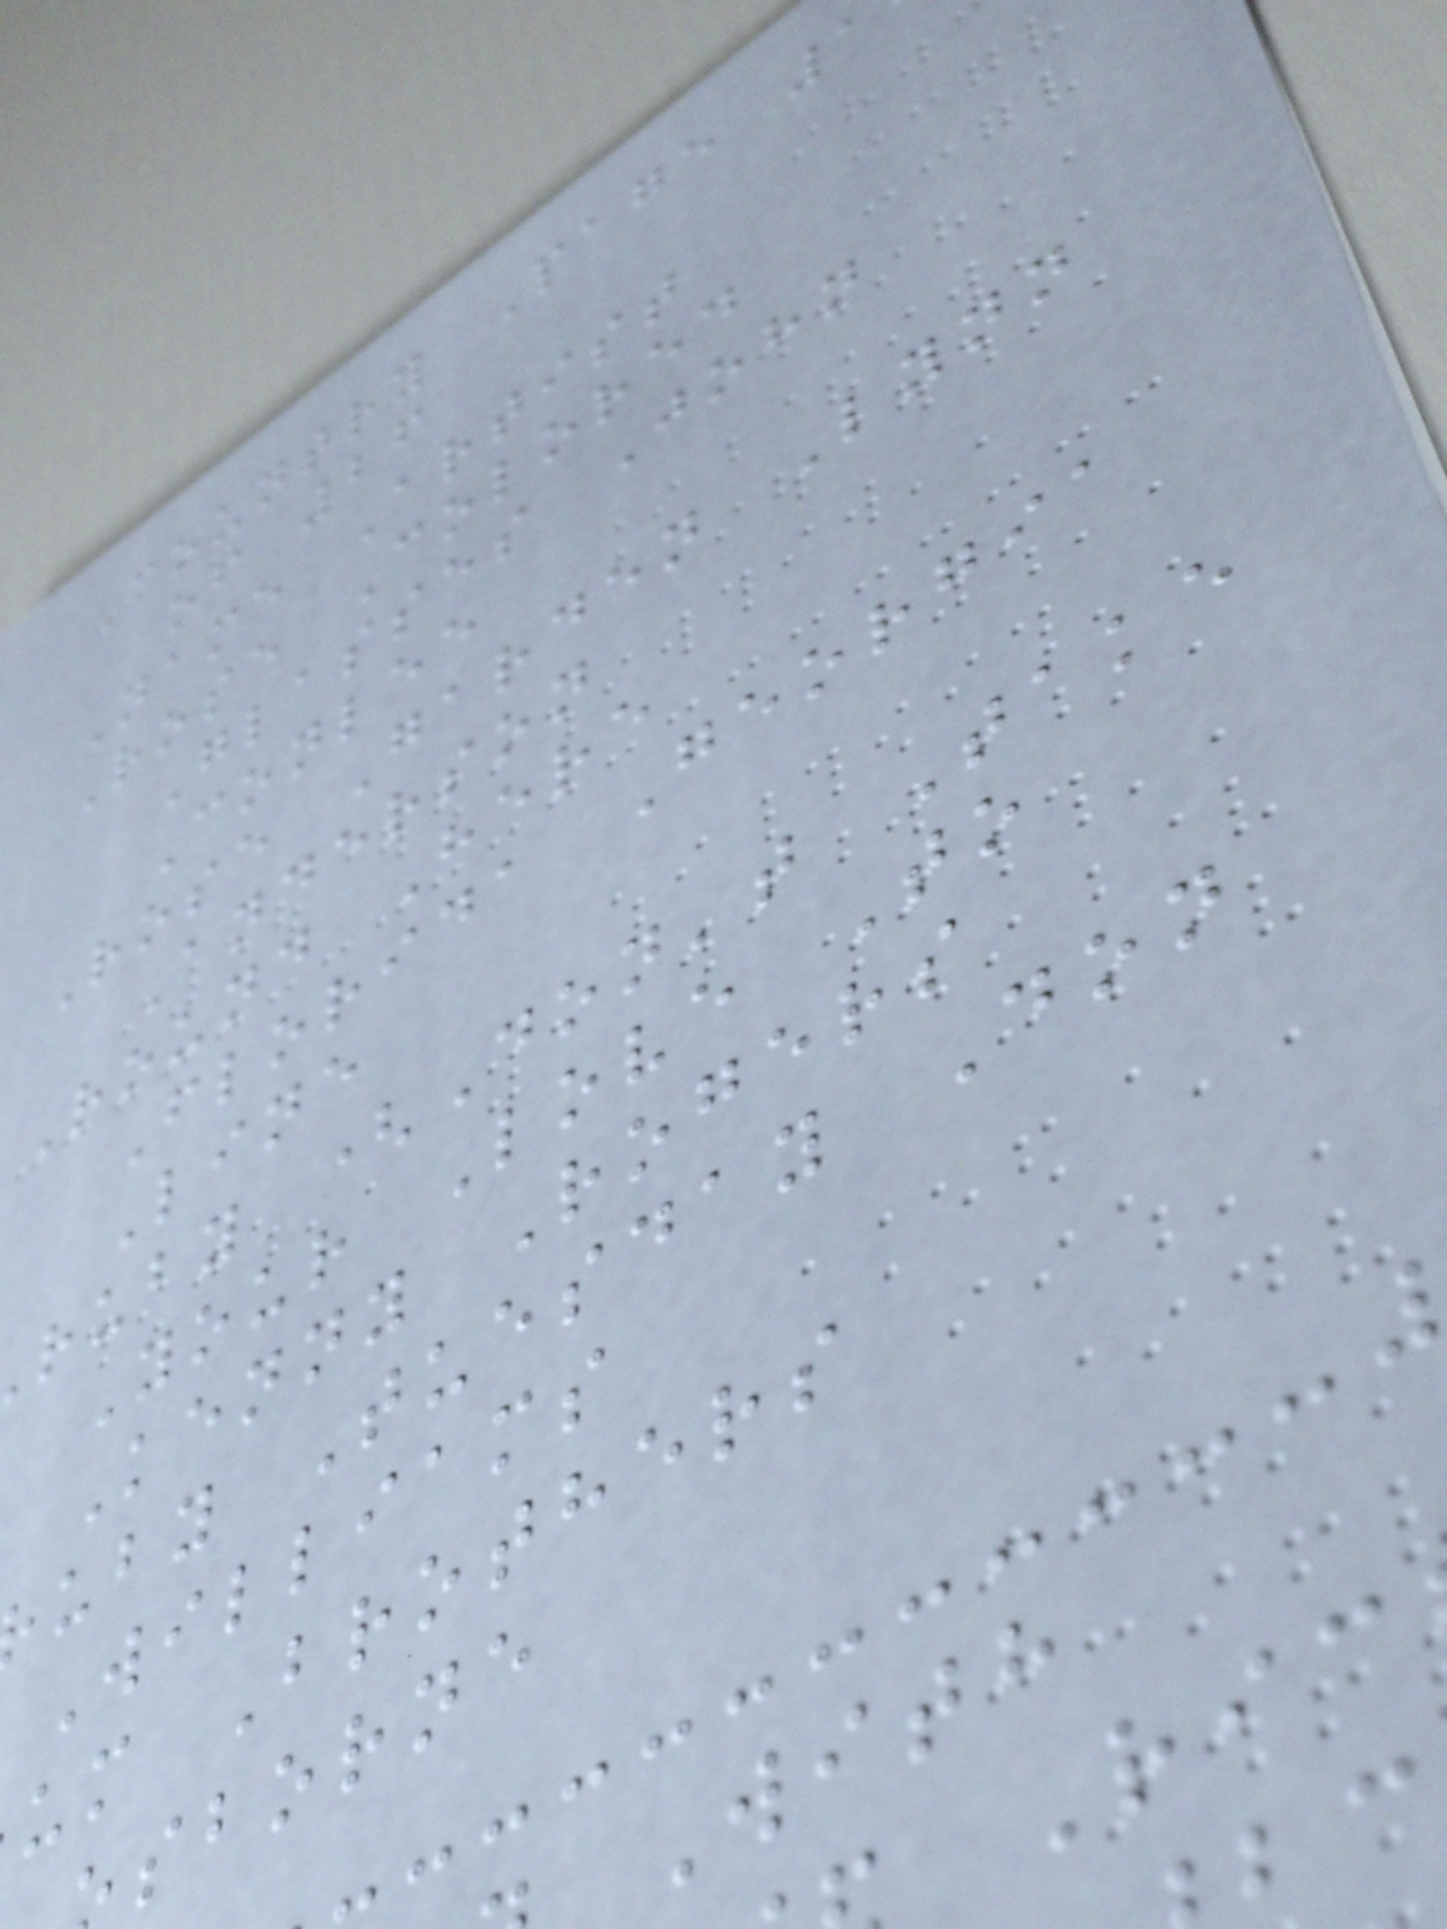Country Page 1
of 26
Name Artist
Rose Colored
Glasses John
Conlee
Rose Garden Lynn
Anderson
Round Here
Florida Georgia
Line
ruby (Don't Take
Your Love To
Kenny Rogers
uby Tuesday Don
Williams
um Brothers
sborne
With
